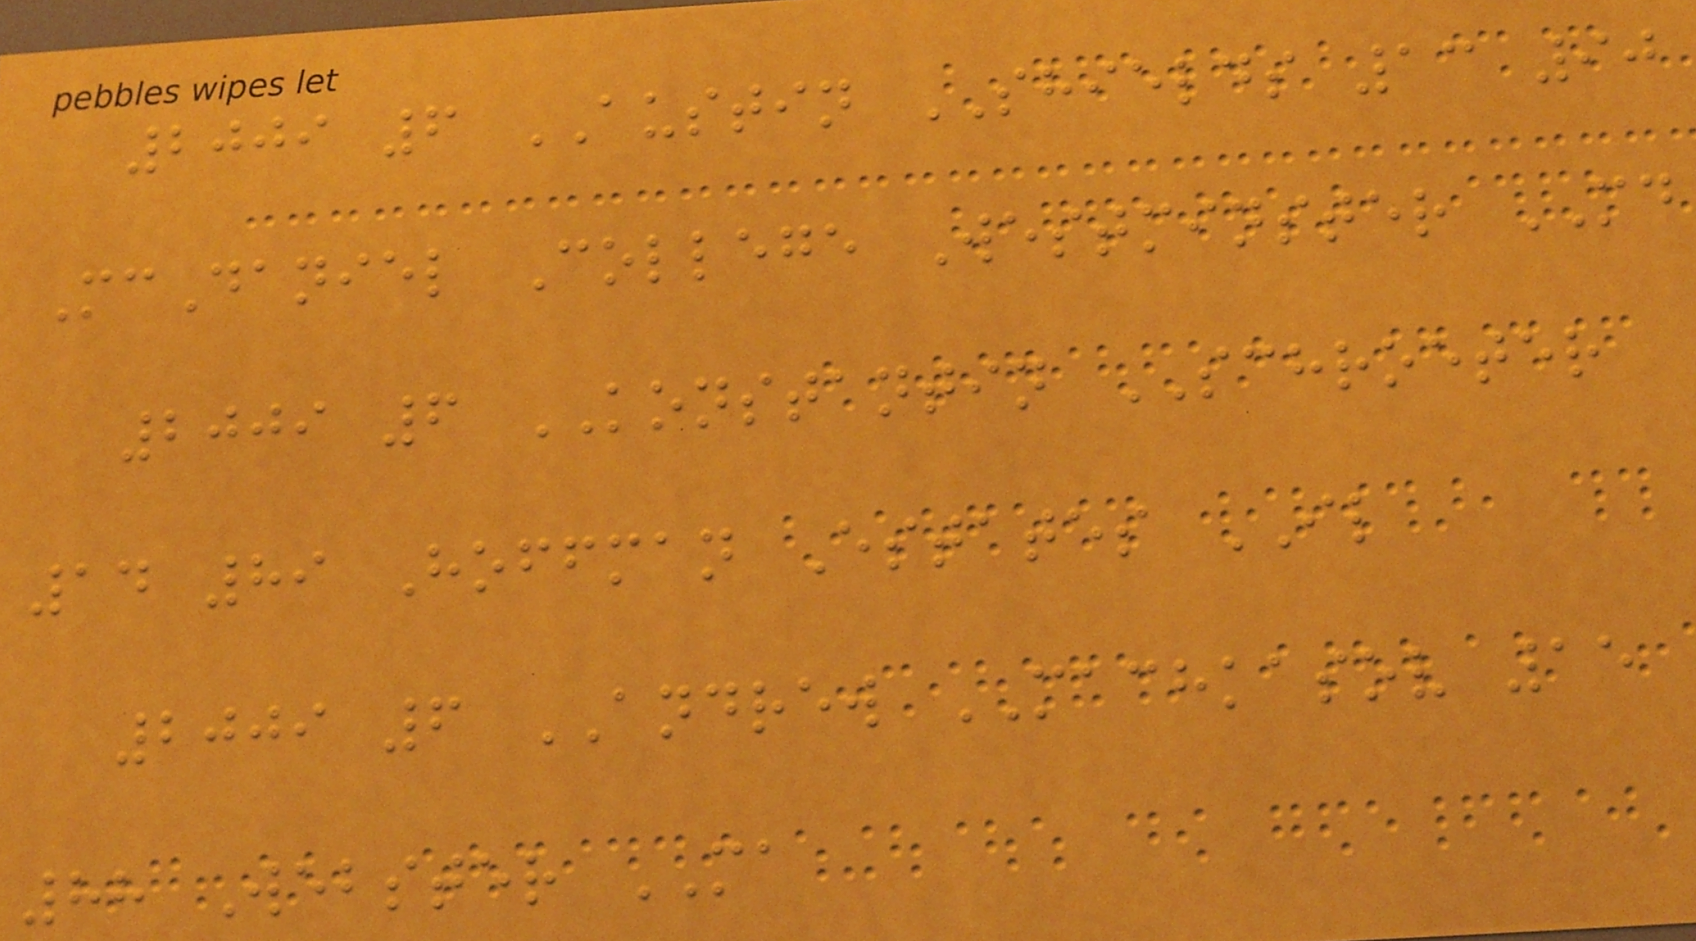2009 6 AUSTIN SHIELDS 13 90
McDaniel College Westminster MD
2009 6 KONSTANTIN SCHROETER
14 89 Hoffman Estates IL
2009 6 ANDREW MACHKASOV 15
88 Webster MA
